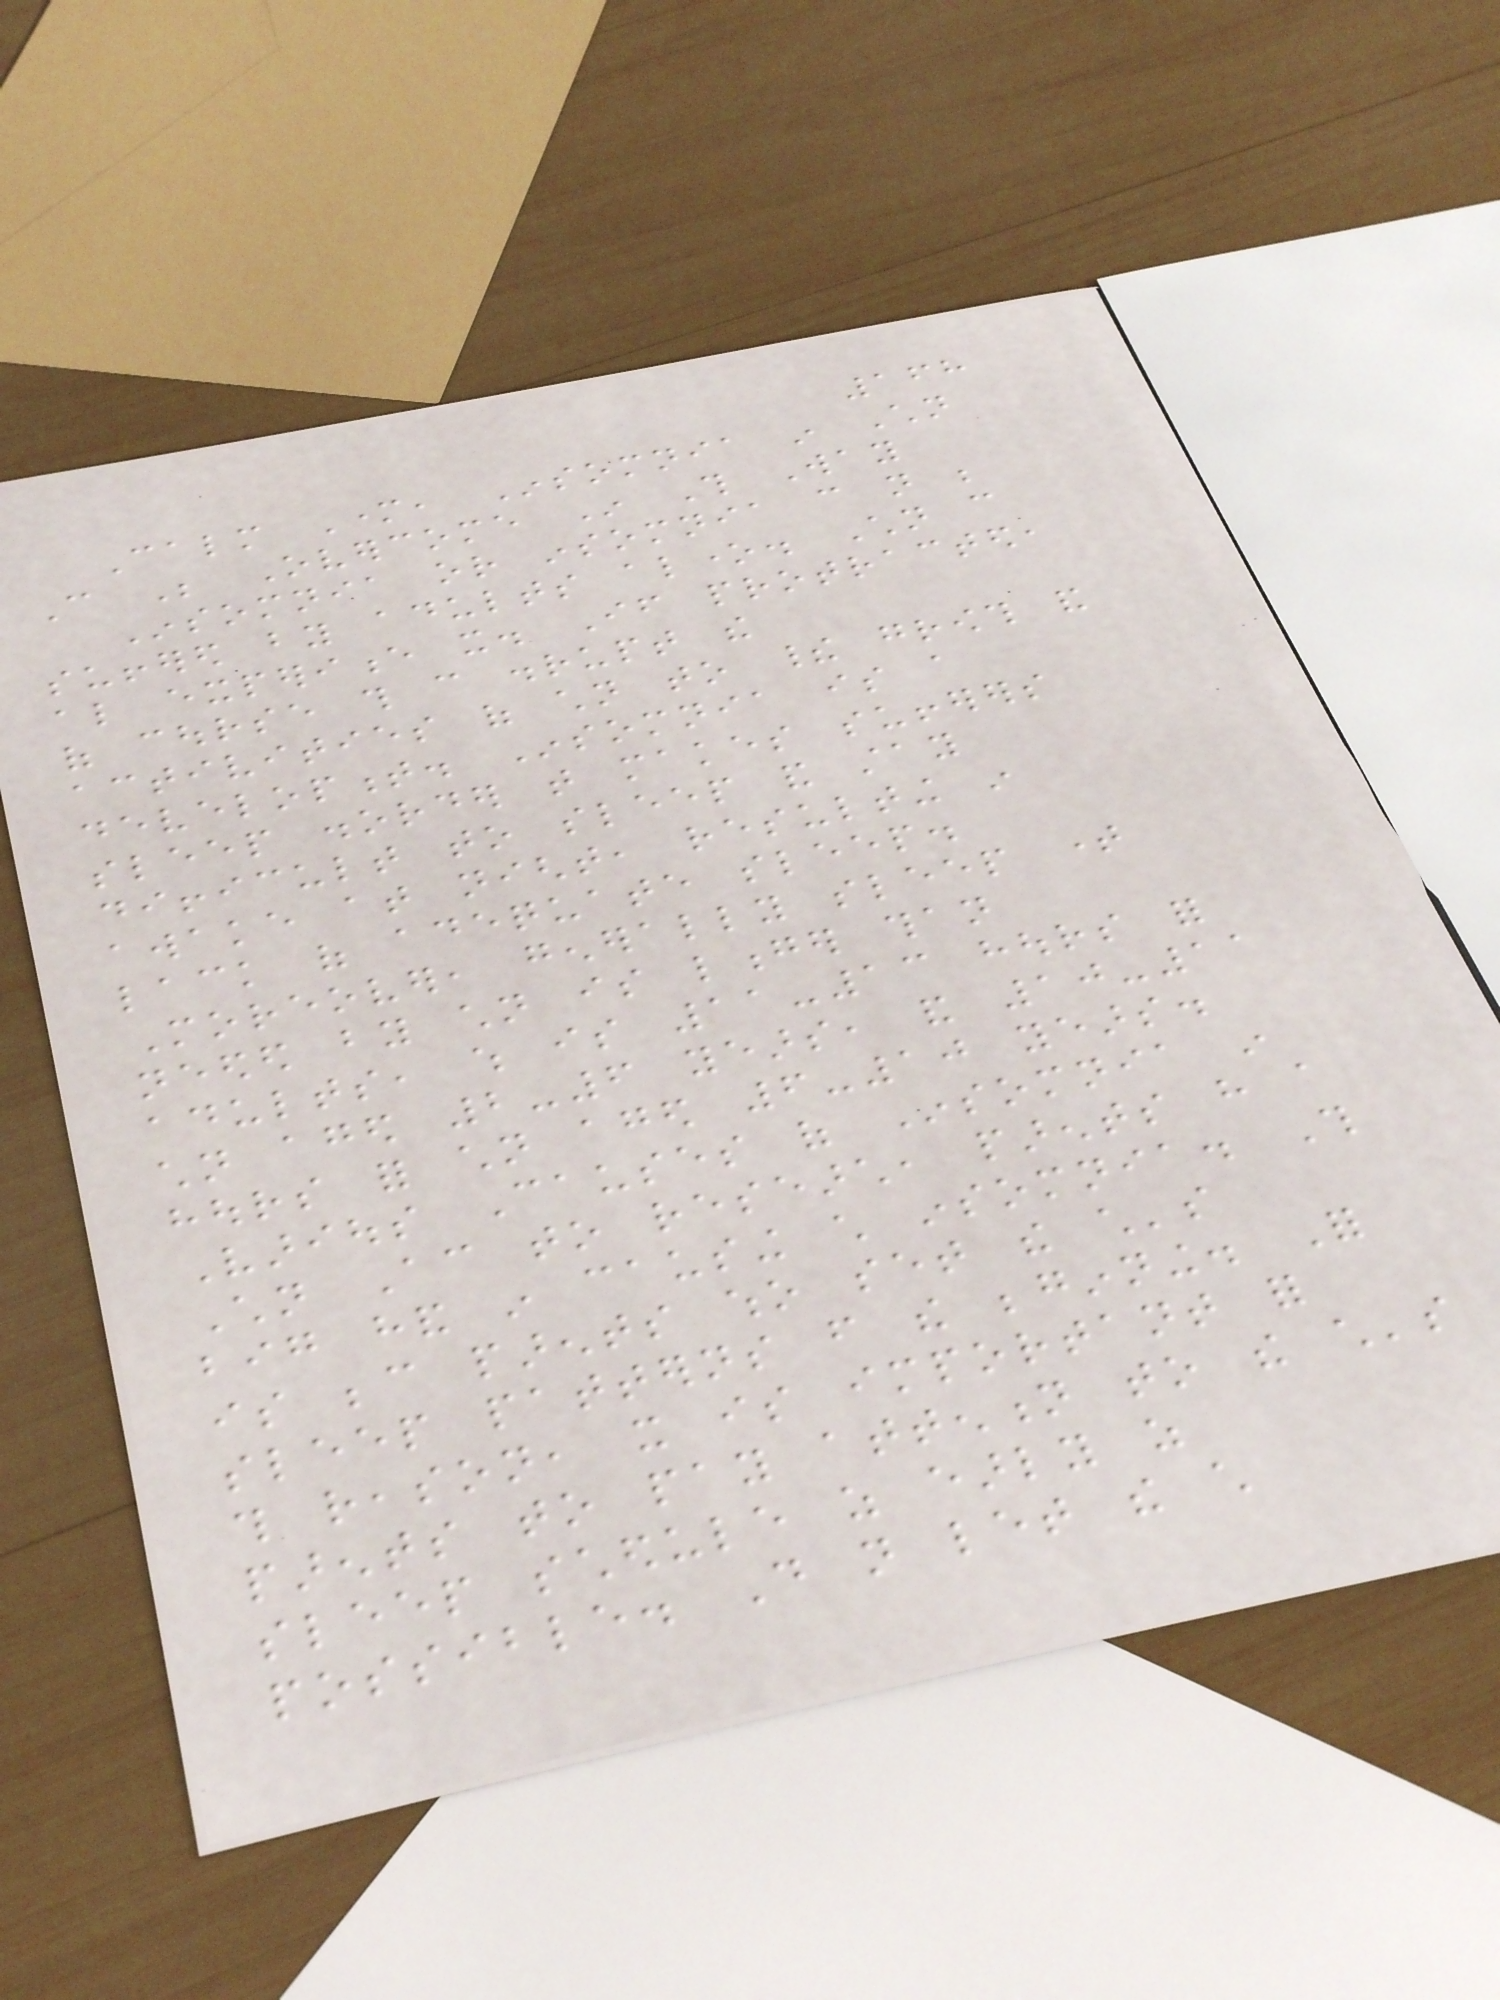168
Calm Mother, Insomnia in Children
Can Be Overcome In This Way
Insomnia or insomnia can not be
suffered by adults alone. Children can
also experience it. If protracted,
of course this can disrupt the
activities of children to their growth and
development. Insomnia is a
sleep disorder that makes sufferers
difficult to sleep and stay
awake at night, resulting in
lack of adequate sleep.
Moreover, generally sleep time
needed by children is longer than
adults, which is 11-13 hours for
children aged 2-6 years, and 10-11
hours for children aged 6-10 years.
Various Causes of Insomnia in
Children According to research, parents have a
big hand in causing child insomnia. This
is because parents who set the child's
sleep patterns from the beginning. For
this reason, it is important for
parents to pay attention to the child's
sleep schedule as early as
possible. Do not let the child
